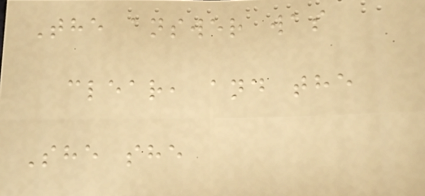The answer was
clear, and the
She she
